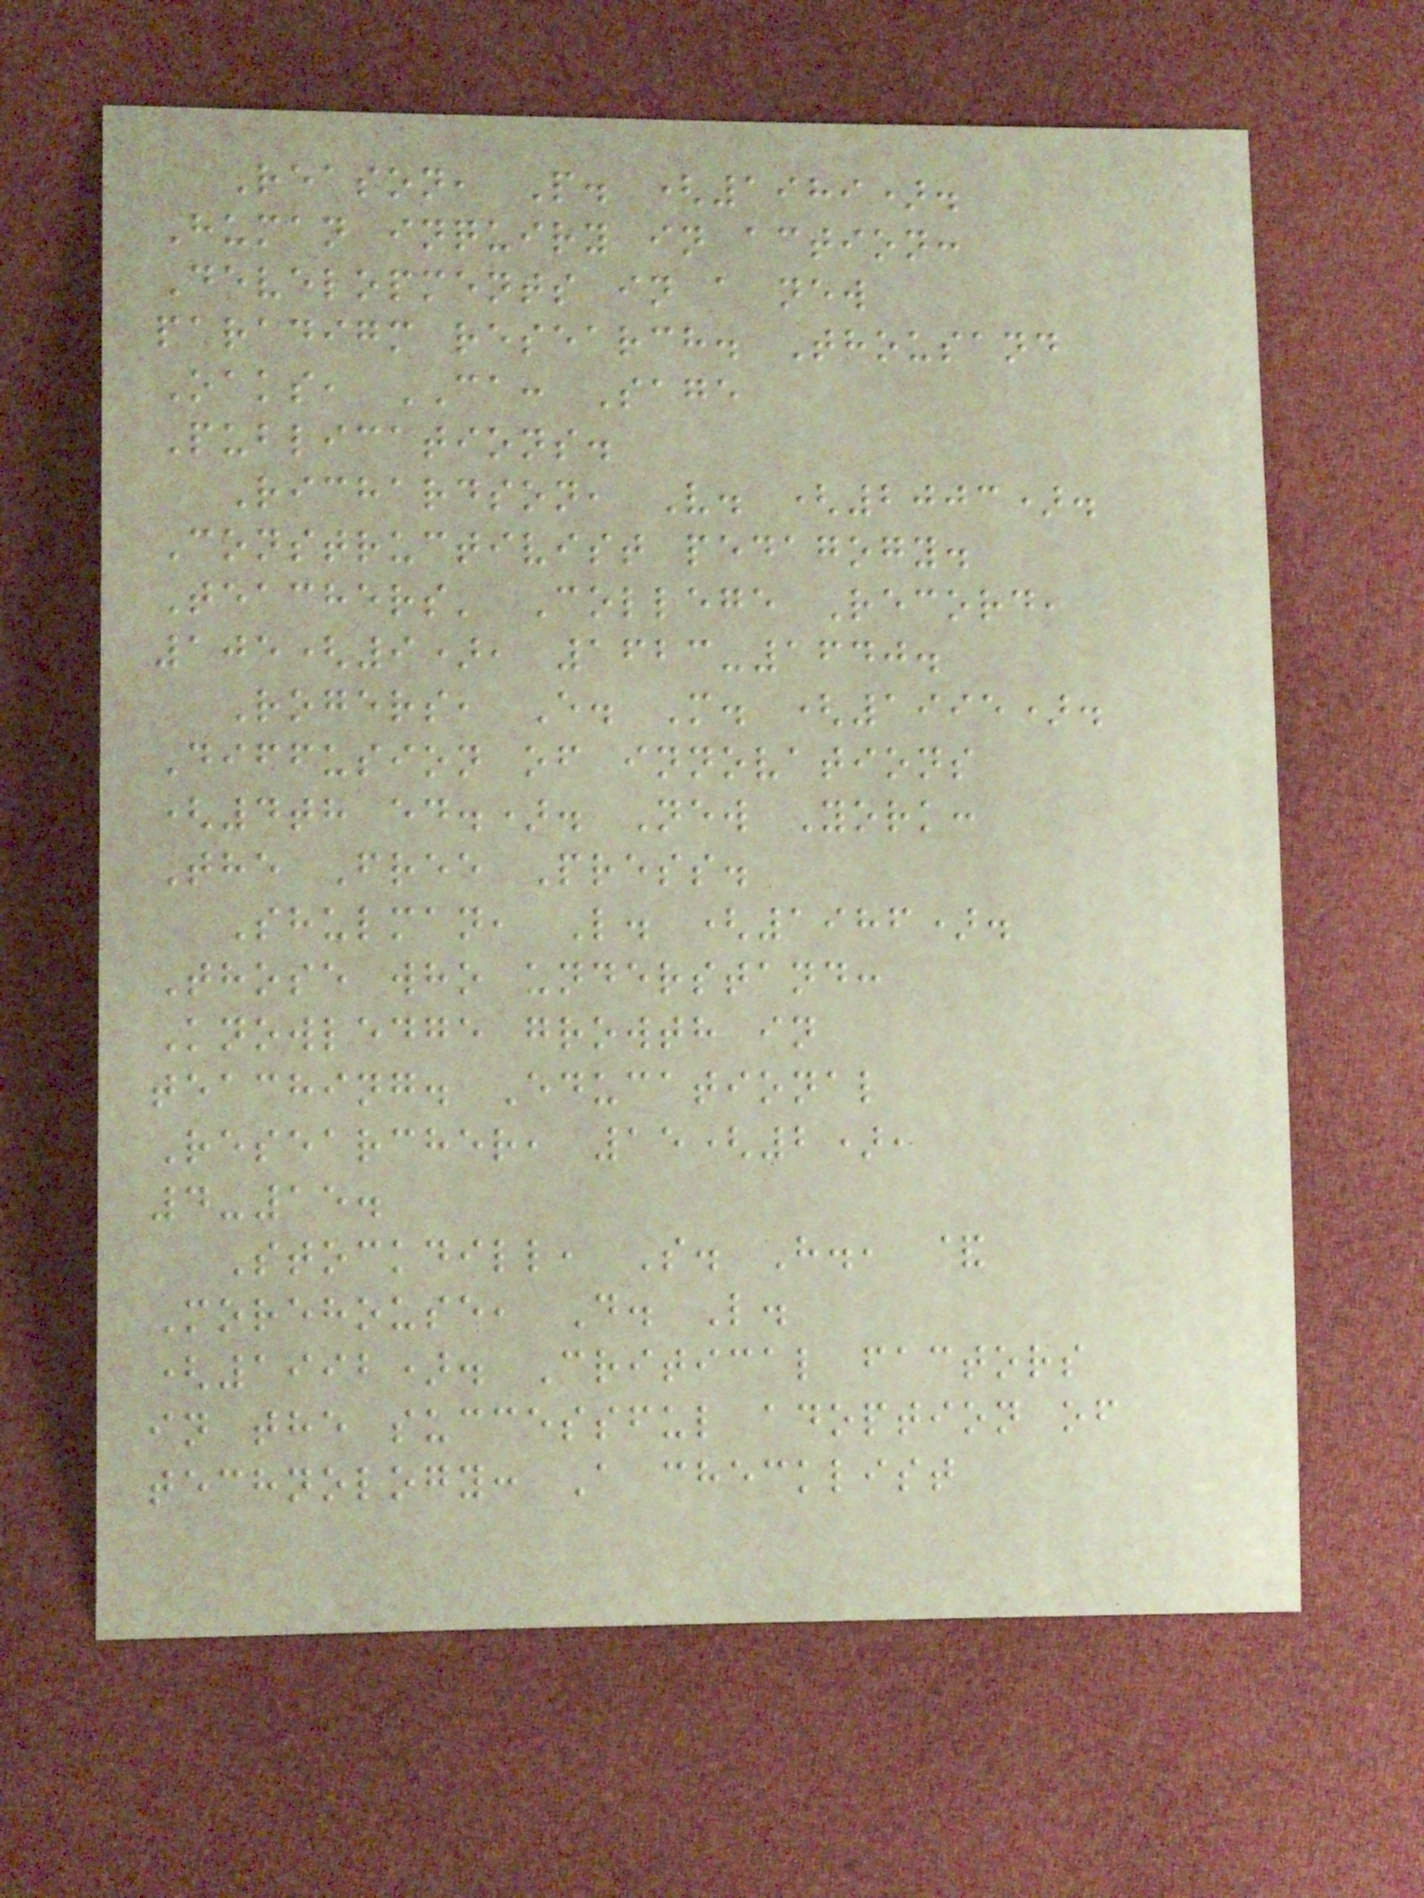Reason, P. (1989).
Human inquiry in action:
Developments in a new
paradigm research. Thousand
Oaks, CA: Sage
Publications.
Richardson, V. (2003).
Constructivist pedagogy.
Teachers' College Record,
105(9), 1623-1640.
Rogers, E. M. (1995).
Diffusion of innovations
(4th ed.). New York:
The Free Press.
Shulman, L. (1986).
Those who understand:
Knowledge growth in
teaching. Educational
Researcher, 15(2),
4-15.
Stockdill, S. H., &
Morehouse, D. L.
(1992). Critical factors
in the successful adoption of
technology: A checklist
